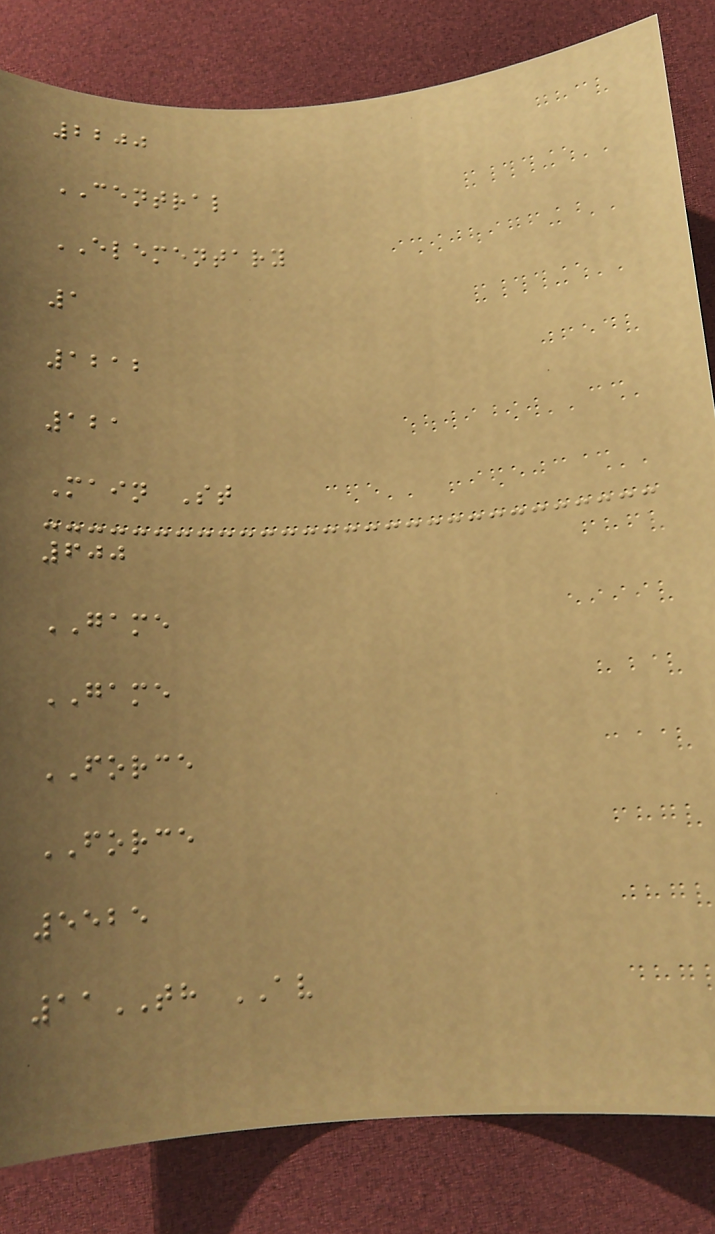2200
CENTRAL
ELEMENTARY
1
1212
121
Main St
600
GAME
GAME
FORCE
FORCE
5525
11TH AV
